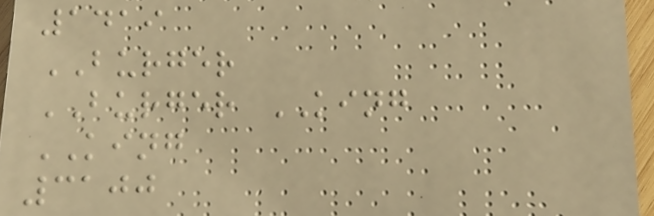1419
BURGER
BURGER KING
KING
3100
